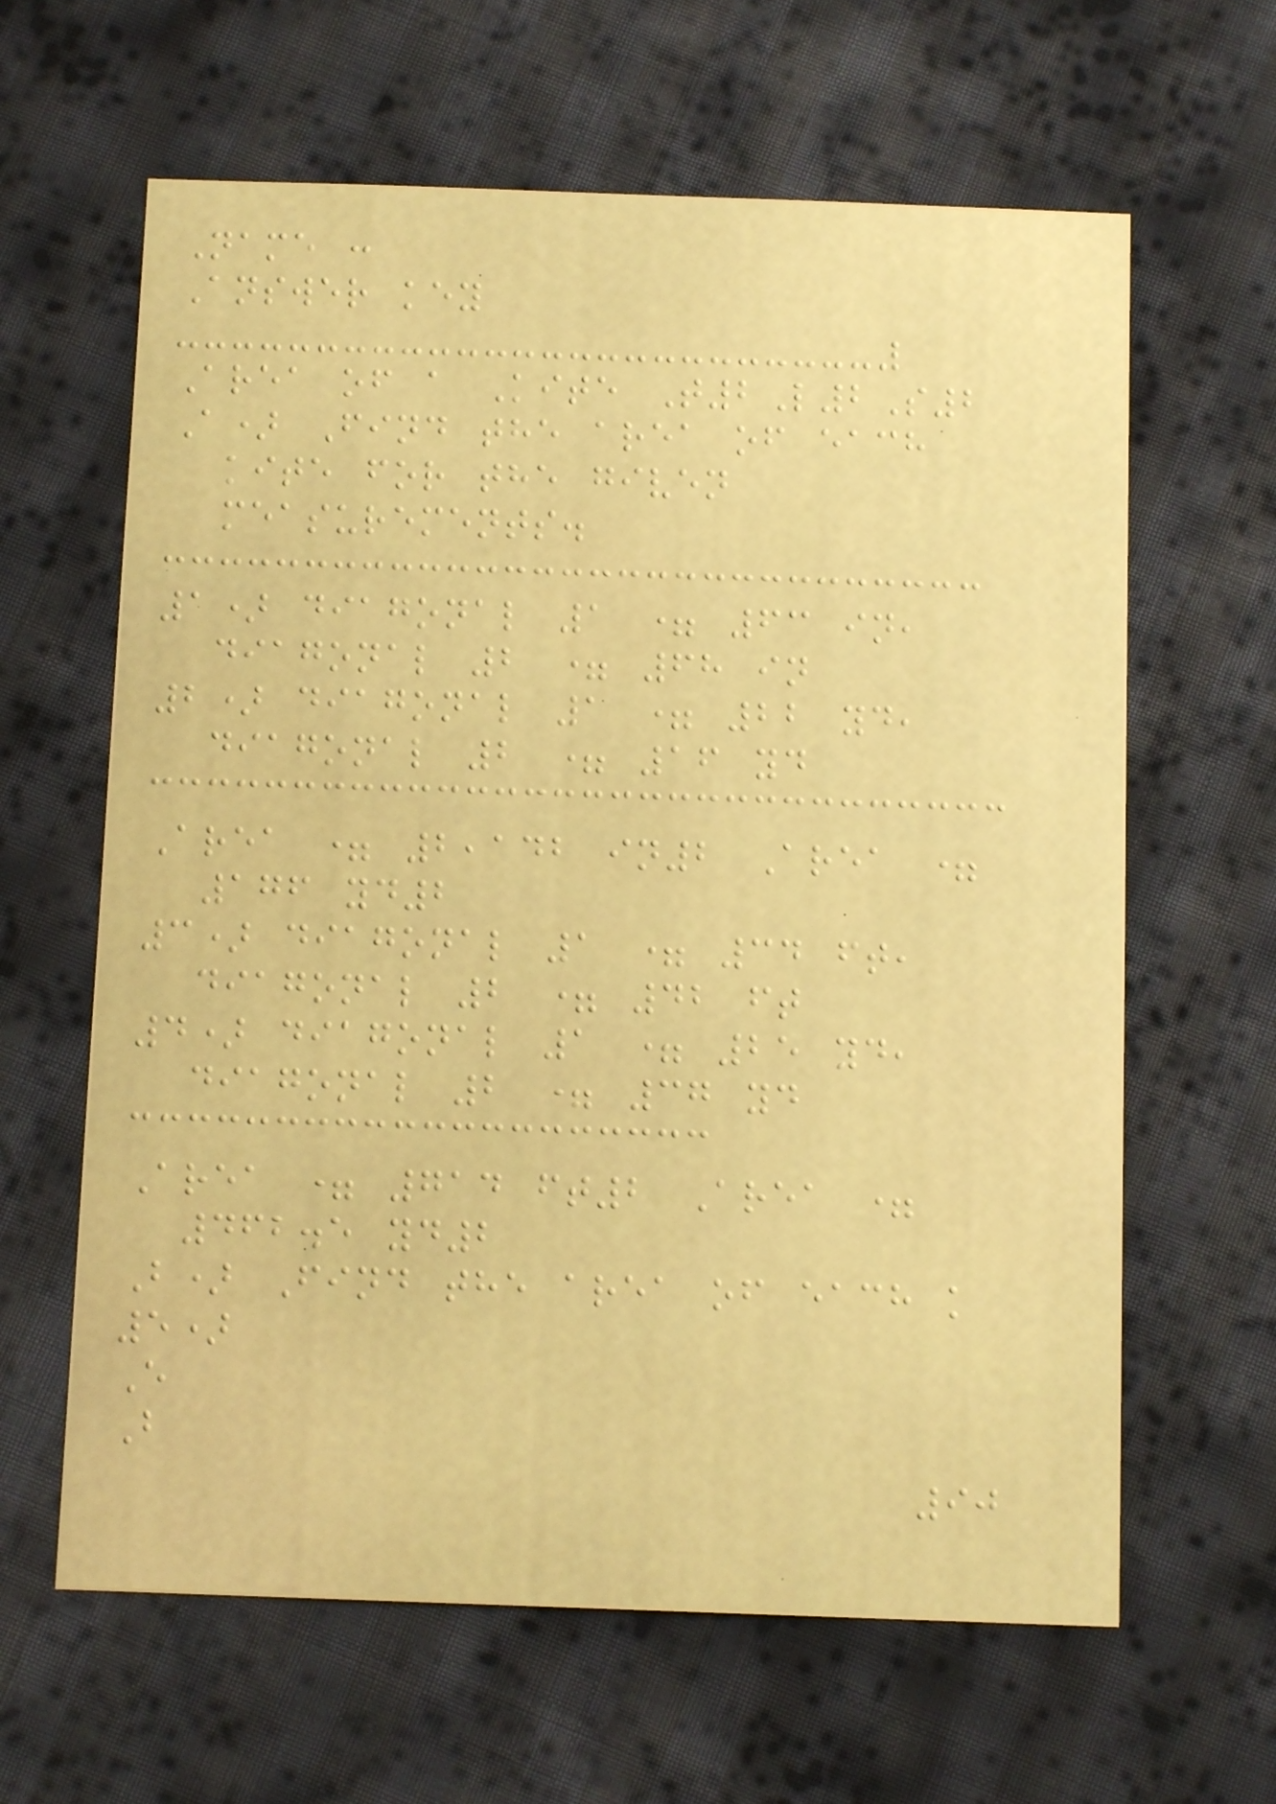Name :
Answer key
Area of a Kite T2L2S2
A) Find the area of each
kite for the given
measurements.
1) diagonal 1 = 63 in,
diagonal 2 = 68 in
2) diagonal 1 = 22 yd,
diagonal 2 = 16 yd
Area = 2,142 in2 Area =
176 yd2
3) diagonal 1 = 34 ft,
diagonal 2 = 42 ft
4) diagonal 1 = 25 yd,
diagonal 2 = 37 yd
Area = 714 ft2 Area =
462.5 yd2
B) Find the area of each k
5)
E
B
90
